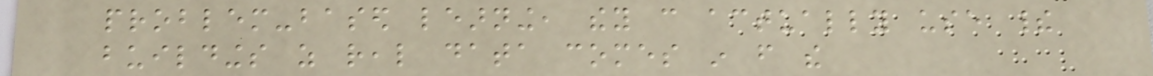problem-based learning, they can actually use their
buildings as real data comes in from the
